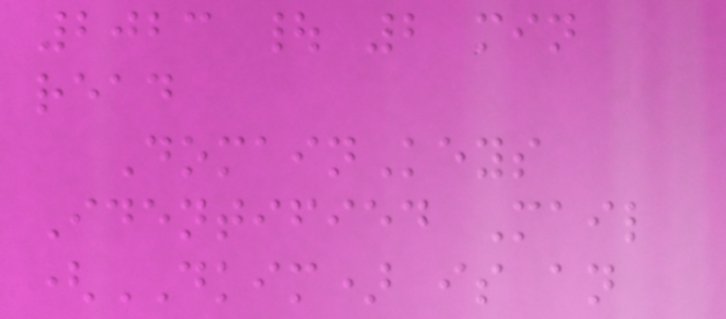2023 | 2 min
read
DomainKeys
Identified Mail
(DKIM) is an
